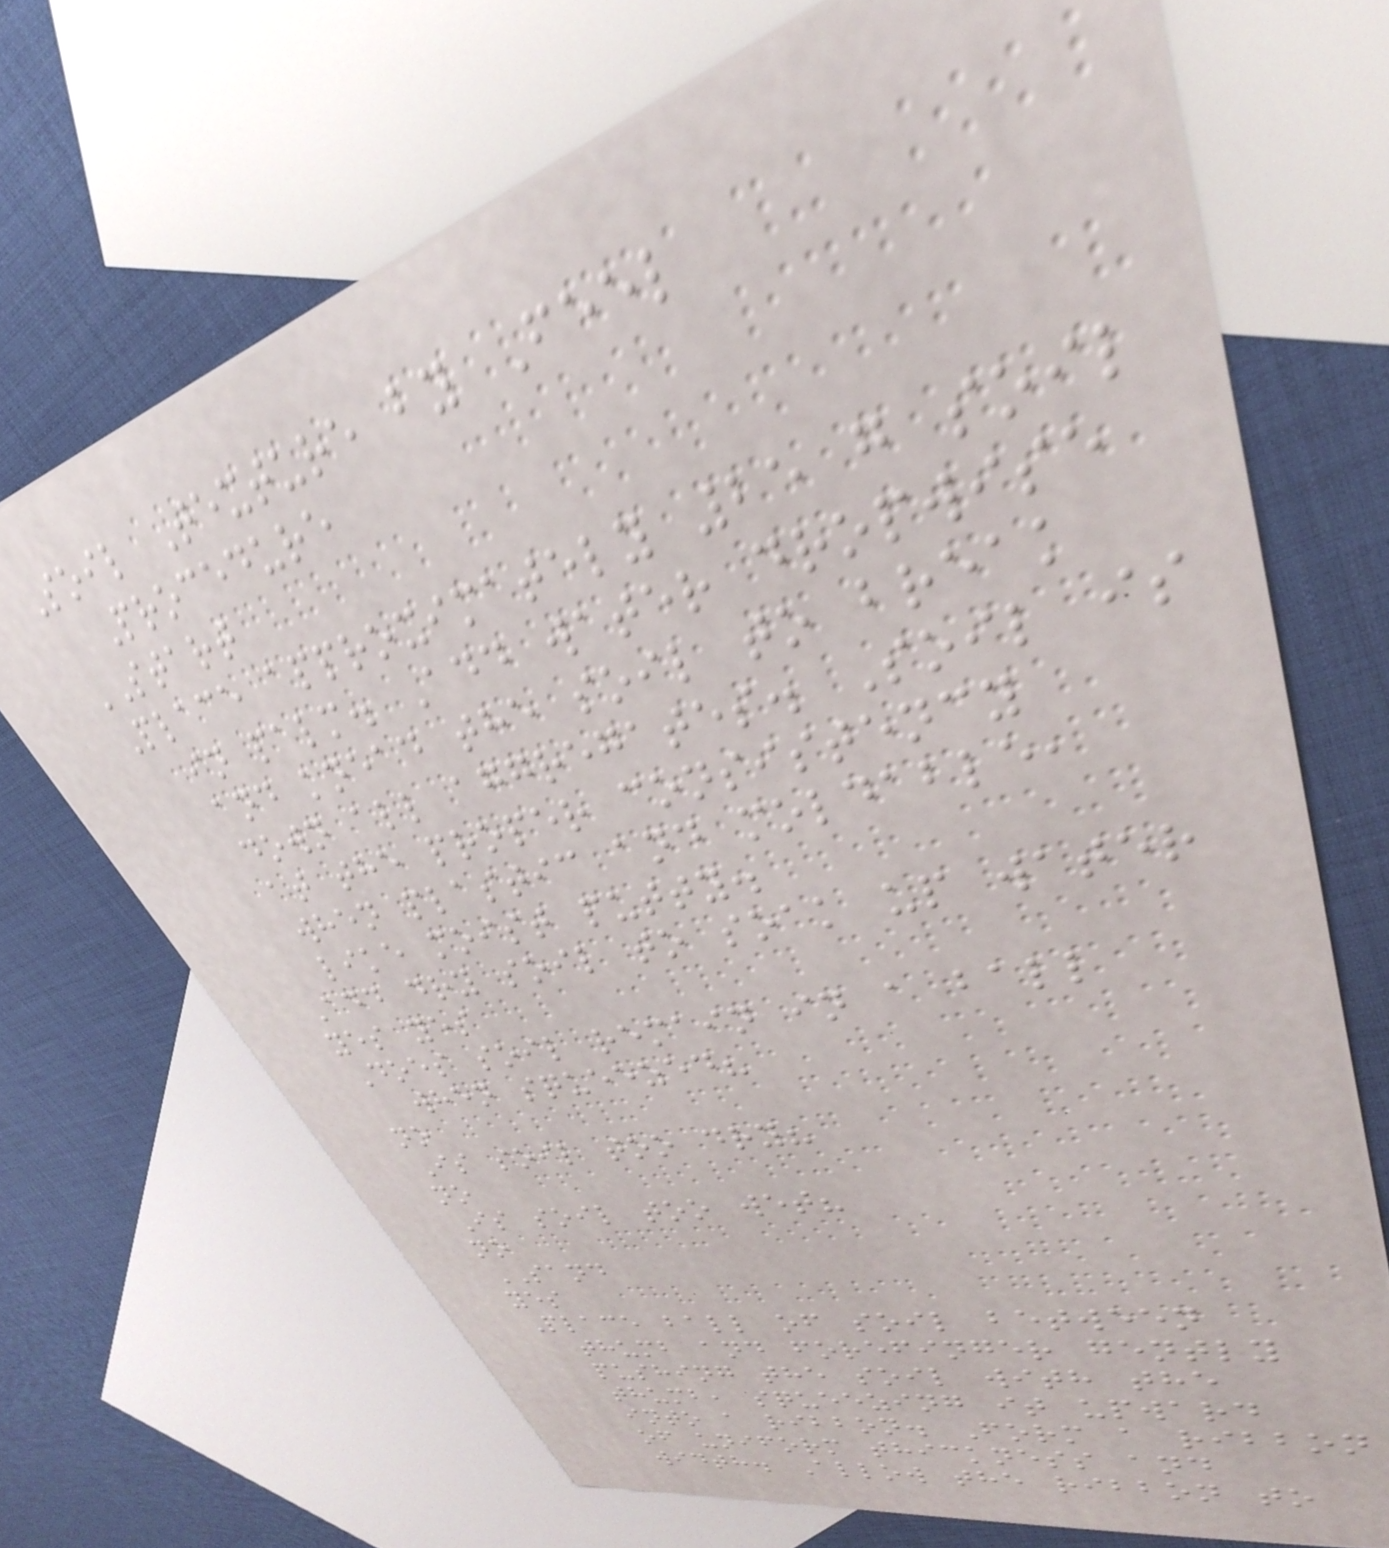Soil Texture by Feel
Procedure
START
Place approximately 25 g soil
in palm. Add water dropwise
and knead the soil to break
down all aggregates. Soil is
at the proper consistency
when plastic and moldable,
like moist putty.
Add dry soil to soak up water
yes yes
Does soil remain in a ball
when squeezed?
no
Is soil too dry?
no
Is soil too wet?
no
SAND
yes
Place ball of soil between
thumb and forefinger gently
pushing the soil with the
thumb, squeezing it upward
into a ribbon. Form a ribbon
of uniform thickness and
width. Allow the ribbon to
